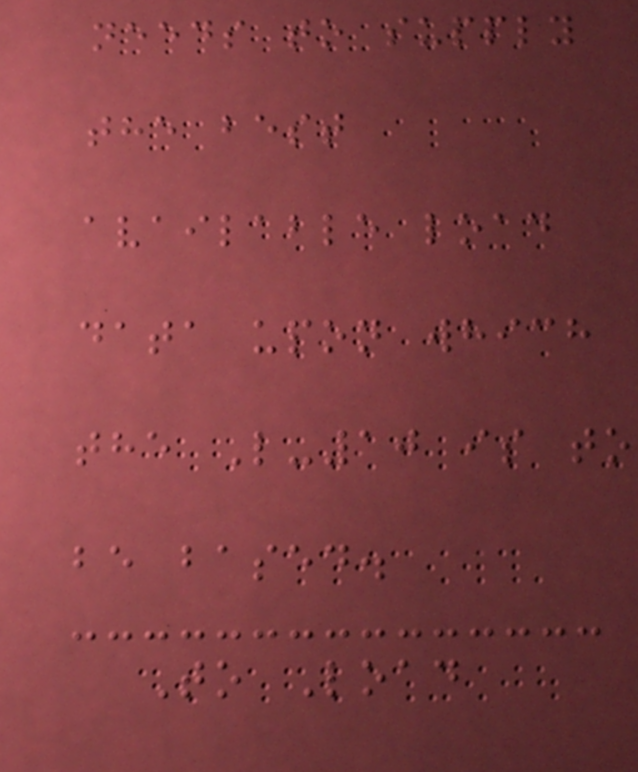needs to supply
the best
available load
data upon which
the L-10 is to
be based.
To Load
